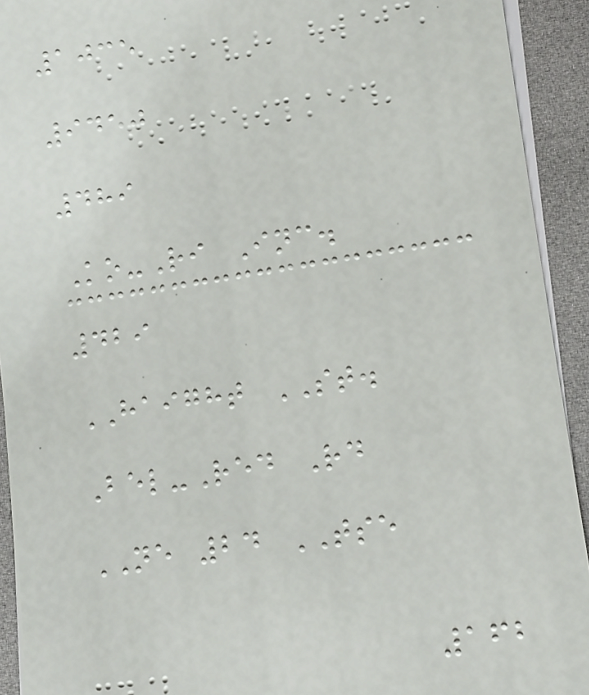1035
9450
489
Ko-Ri Inc.
429
HAIGHT ST.
Bel-Red Rd
NE 24 TSE
162
